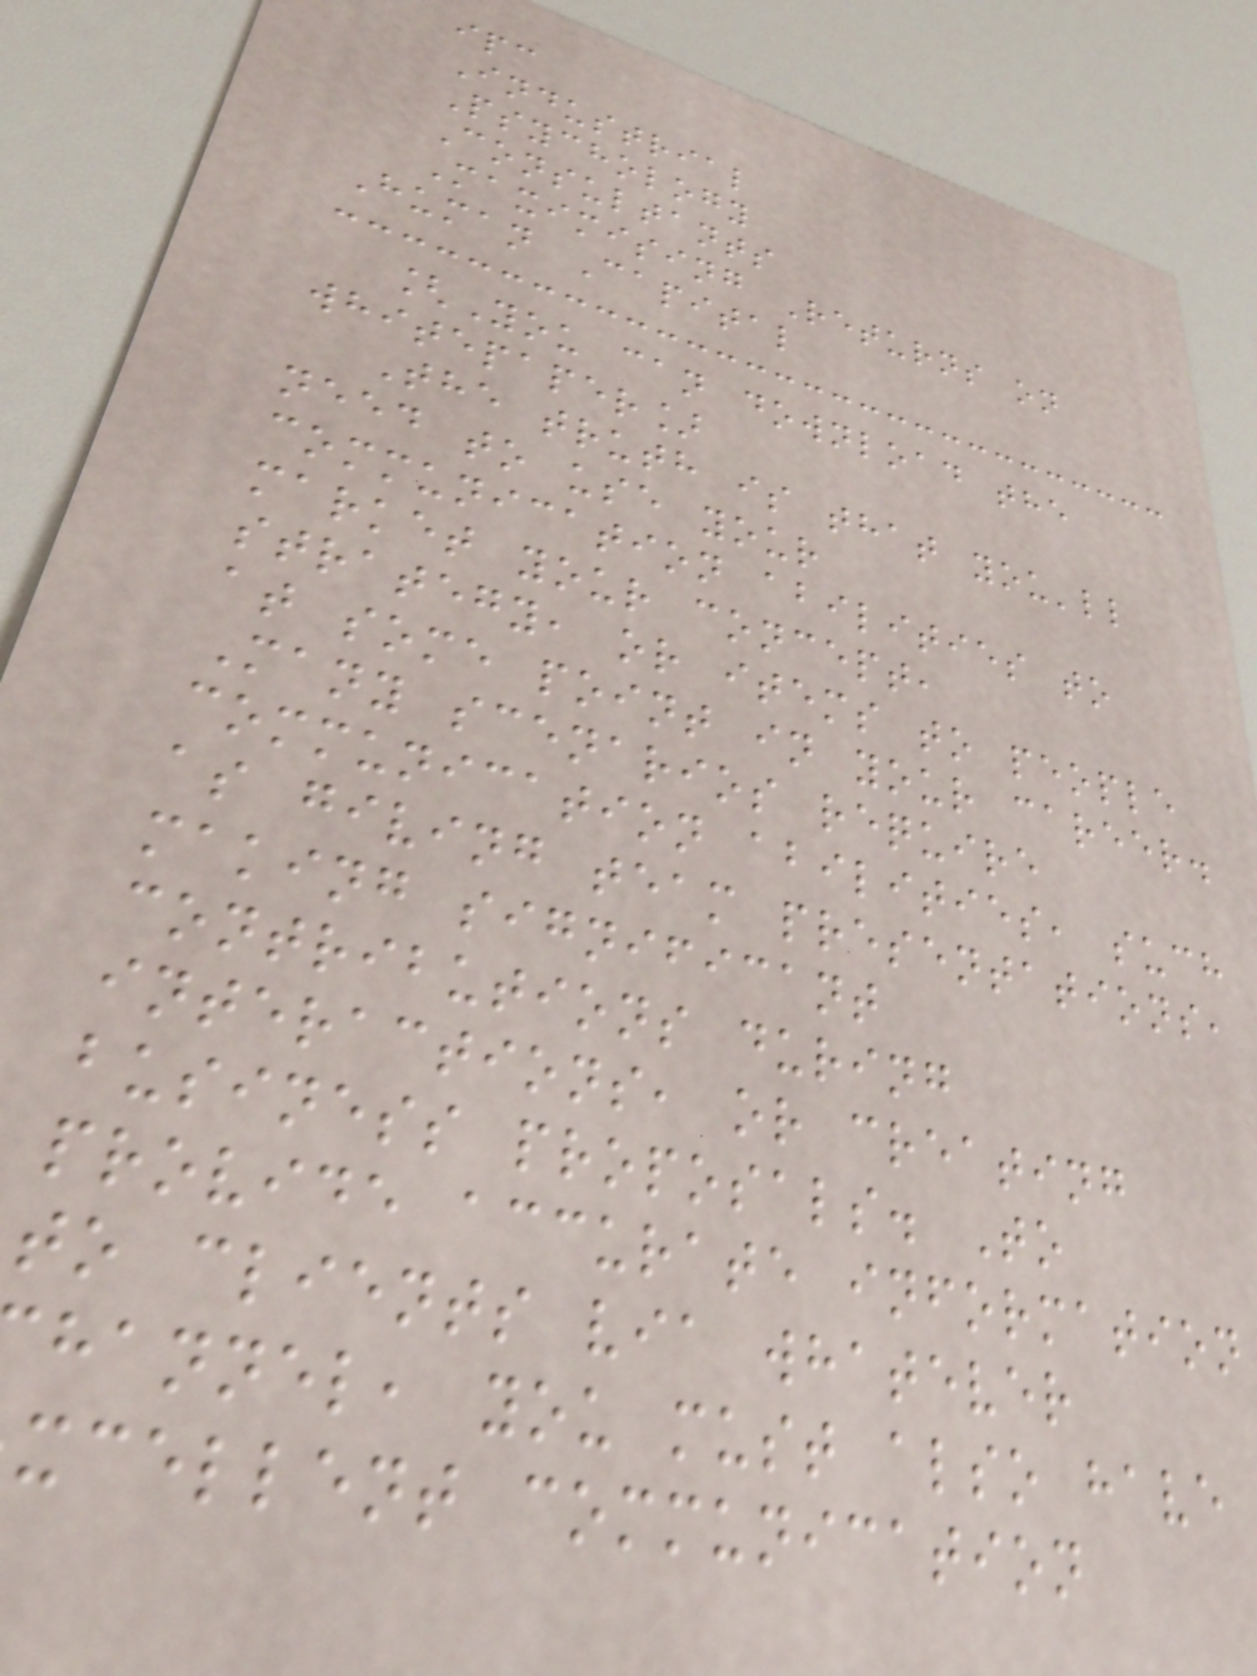ipc
Industrial
Psychology
Consultants
Maximising Returns on
Human Capital
[You can download the
whitepaper]
The truth is that you'll
need to use your
communication abilities to
market your concept,
strategy, or items to people
at some point in your career.
Many scenarios require
communication abilities, such
as giving team presentations,
making significant
contributions during
interactions, or creating
business proposals. To
provide accurate information
to clients via whatever
hannel, you must also have
xcellent communication
